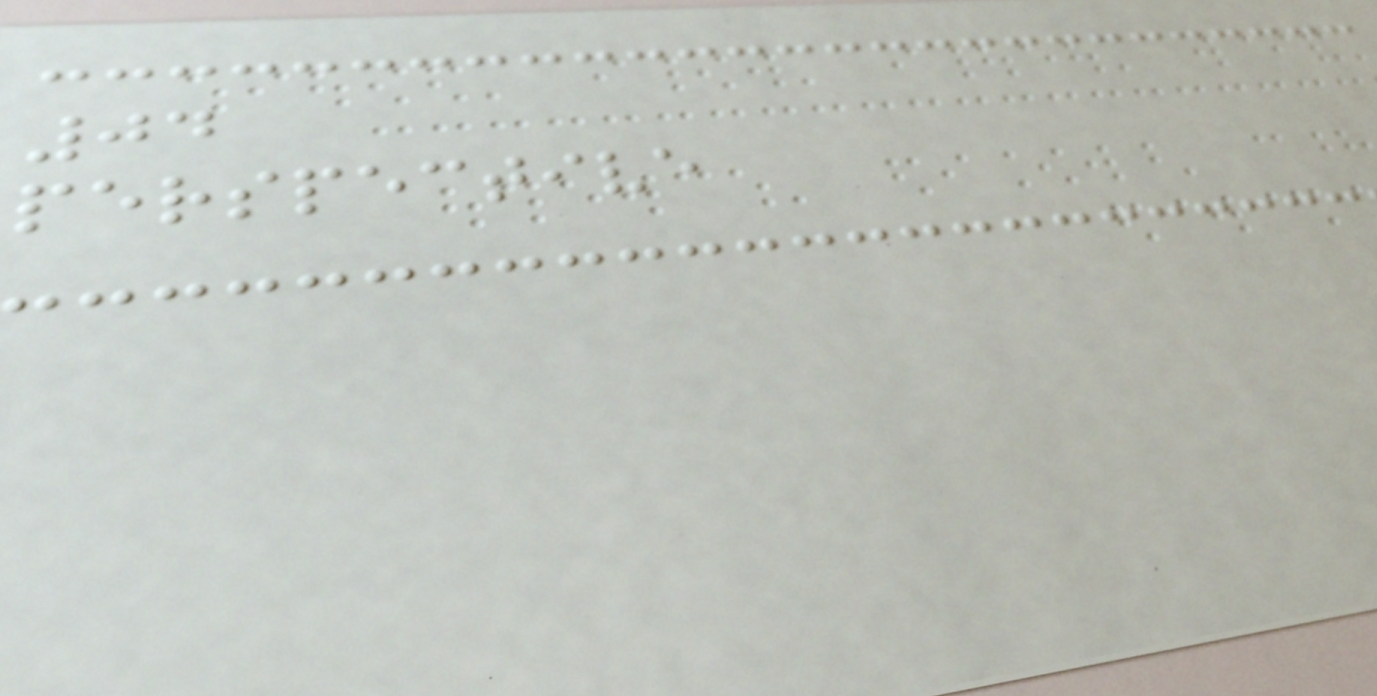04
perspective
